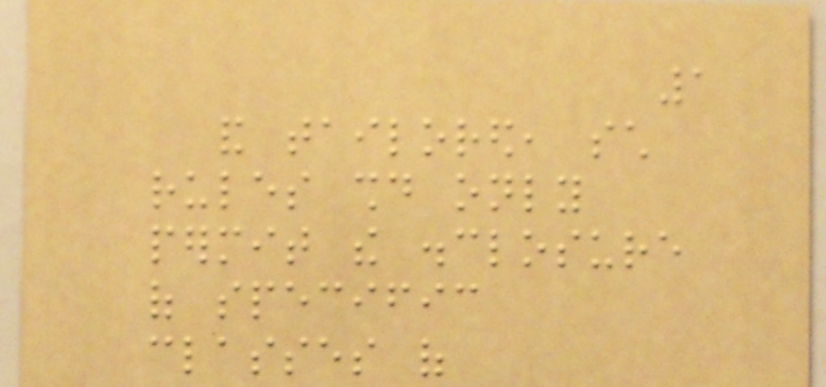1
and tailored, such
rules should only
permit the disclosure
of specific
classes of
